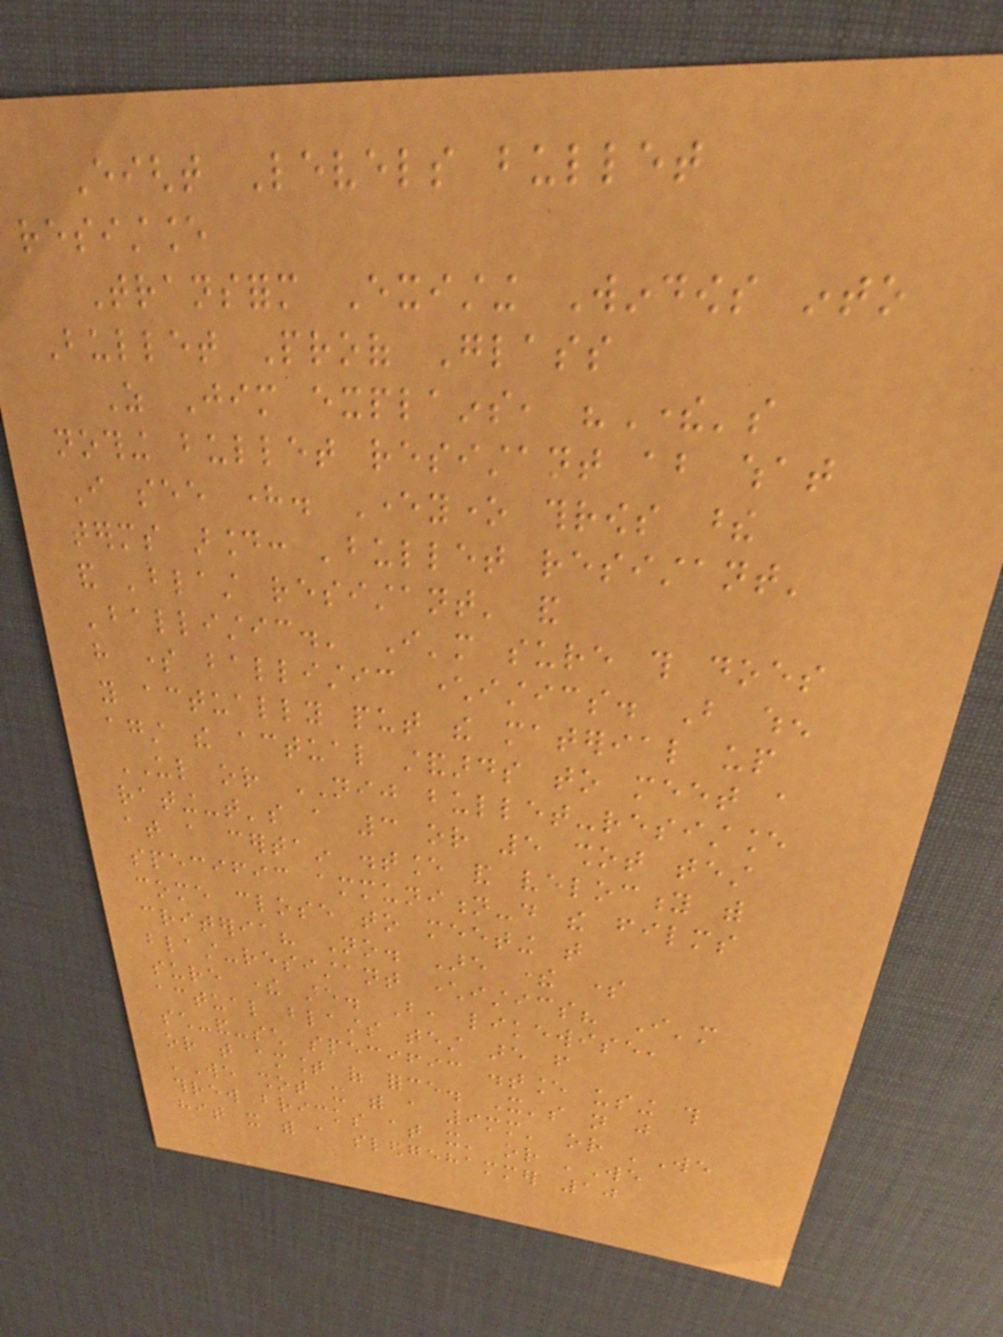Eight Levels bullet
resistance
Transform Existing Windows into
Bullet Proof Glass
As Jim explains, "There's
nothing bullet resistant about what
I see here. Everyone throws these
terms around: 'bullet resistant'
and 'blast resistant' and
'ballistic.' I'm sure this does
have some ballistic characteristics. But when
you actually put the material up
against the actual standards to meet a
UL or NIJ bullet-resistance
rating-that's a 3 or 5 shot test
at a certain distance and velocity with
specific ammunition-do the films
come close to meeting that
criteria? No. Are there some
blast-resistant characteristics? I'm
sure there are. But, likewise,
actual blasts test are from
such-and-such specific distance using this
or that amount of force. It's not just
'We shot it with a 9mm' or 'We
threw bricks at it' or 'We
hit it with a sledgehammer 10
